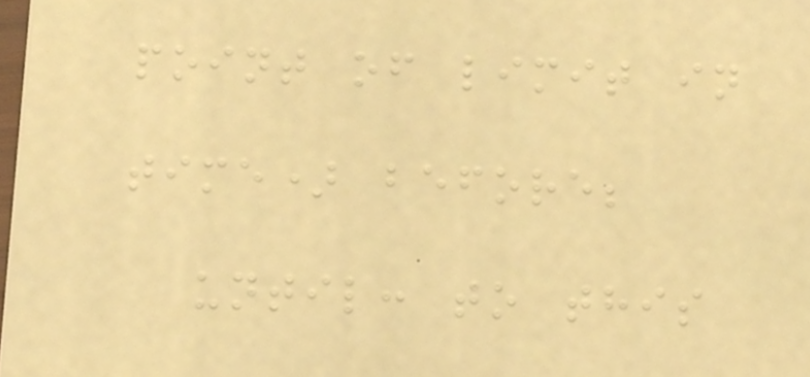point of limit in
time) before;
until: to this
